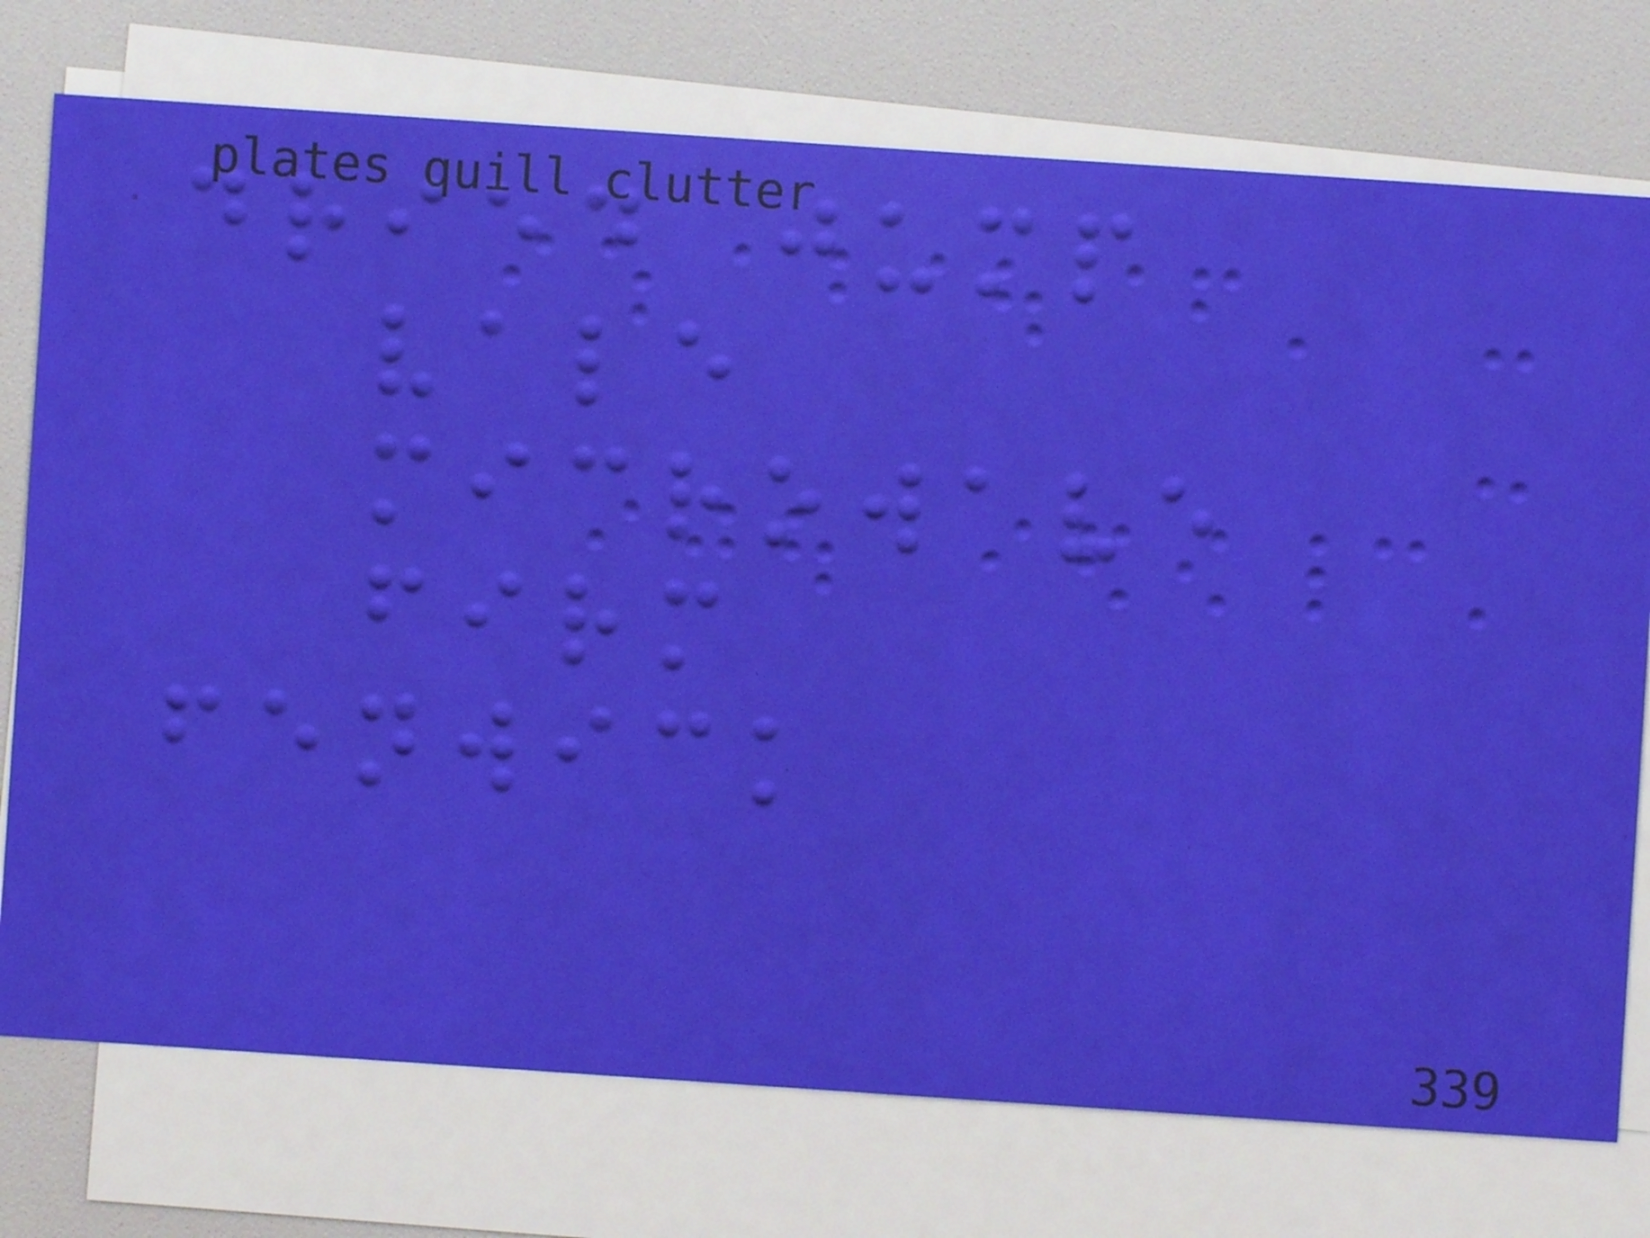dried jump
vale
microwave
firm
fenwick
